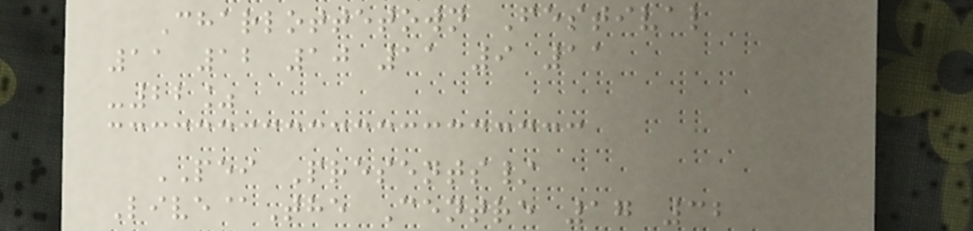Charlottetown Festival
11 12 10 11 9 11
-22%
PEI Presents/
Live@The Centre 17 32
